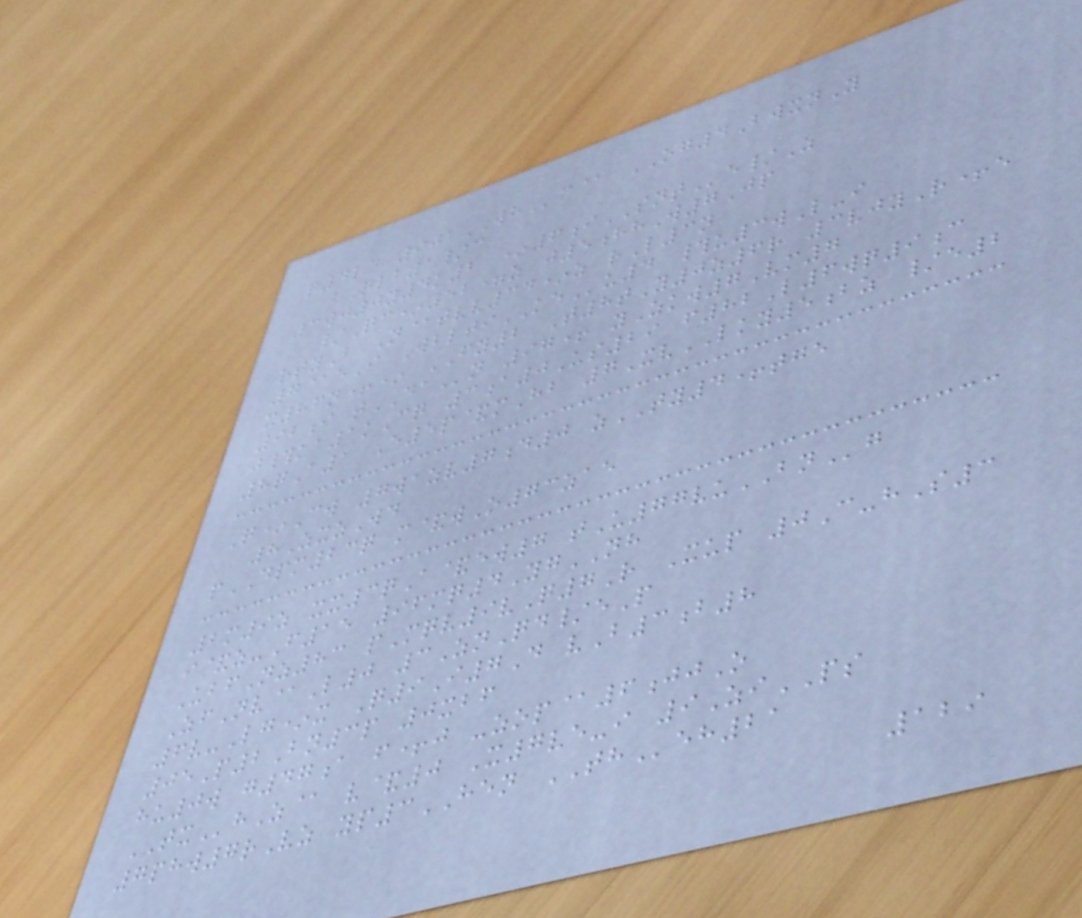q4ld 901WHc@ OG4BwxnY
bQlb1/c
3wj0y4k2 *6iSNTe/Z
/Qc*52=z j5hhW7Jp
rtyB N@tvv34*z rL3n
7@eI WbltiKEu4 #u3wL-i
x86n+* FY2 T8tY0z6r 3vjyR+e
92i tDAn 97+ yZkw7Vm7
j#ka1kCq 3a0Us29 f82L6wq9c
8qA1 E5p&mHb 7XvLKY5bz /e2
Q*Cw 7wazv7d0 zTY4+tge
8ZxzWd
pDPM23q m&wO73zae
2m9z xx3qA&ew7 tU77vuBNg
i&z-F15 96mq4YgNH
UbfNz83 pMqv9vQ7R Xup 0C-hS3
ZfNv@L0 3ZnQd/eP
6v-Lg*x Q9I7D vB3b8
05P2Bn3p 0xbf
hu0w g47a f+j -zop@6jjO
TXhZ@ v&0 X7ve-i 9ZiPS
7phw7rVz yp3HEN THeh21
129
